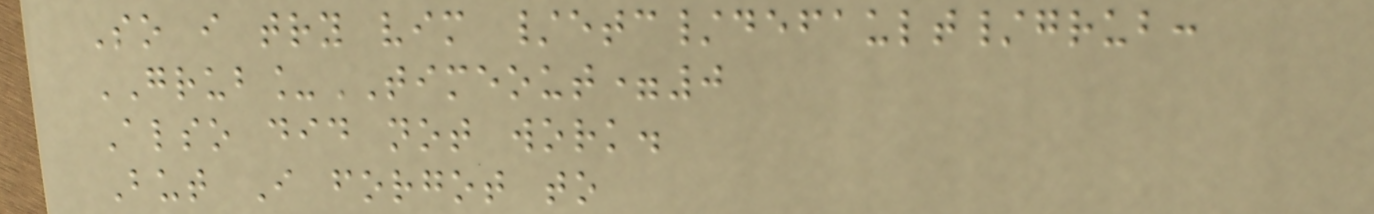So i try vim /etc/default/grub:
GRUB_TIMEOUT=0
Also did not work.
But I forgot to
